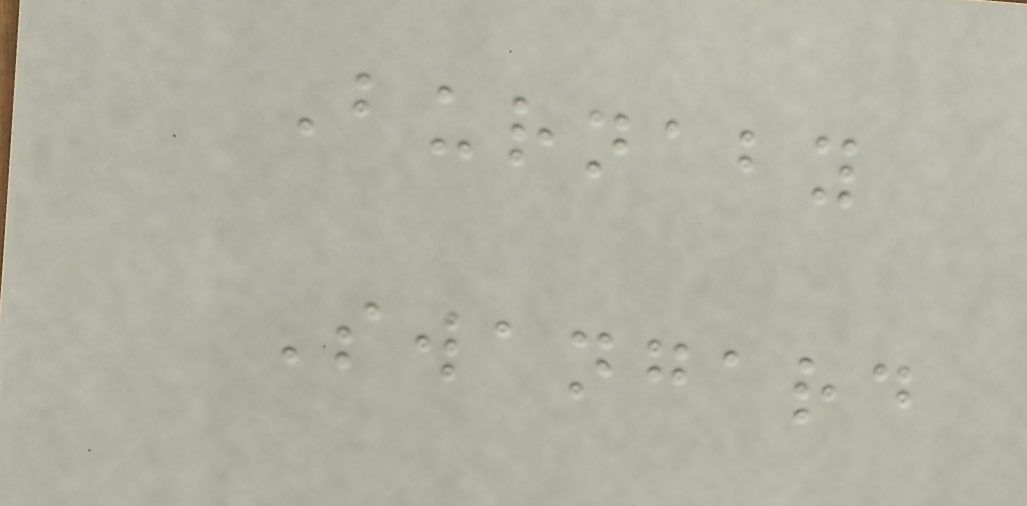Burnaby
Swangard
